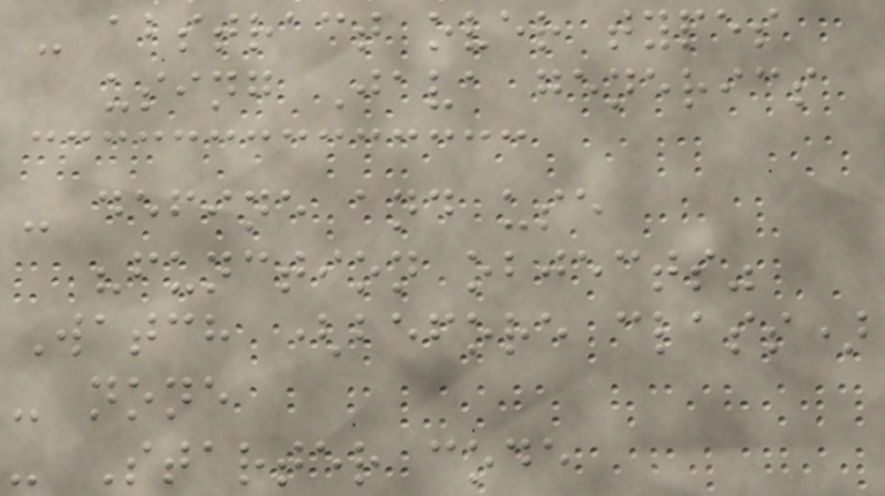- abstract over types
using Java generics
- define and use
"function objects"
Watch (before class)
- none
- Starter code
